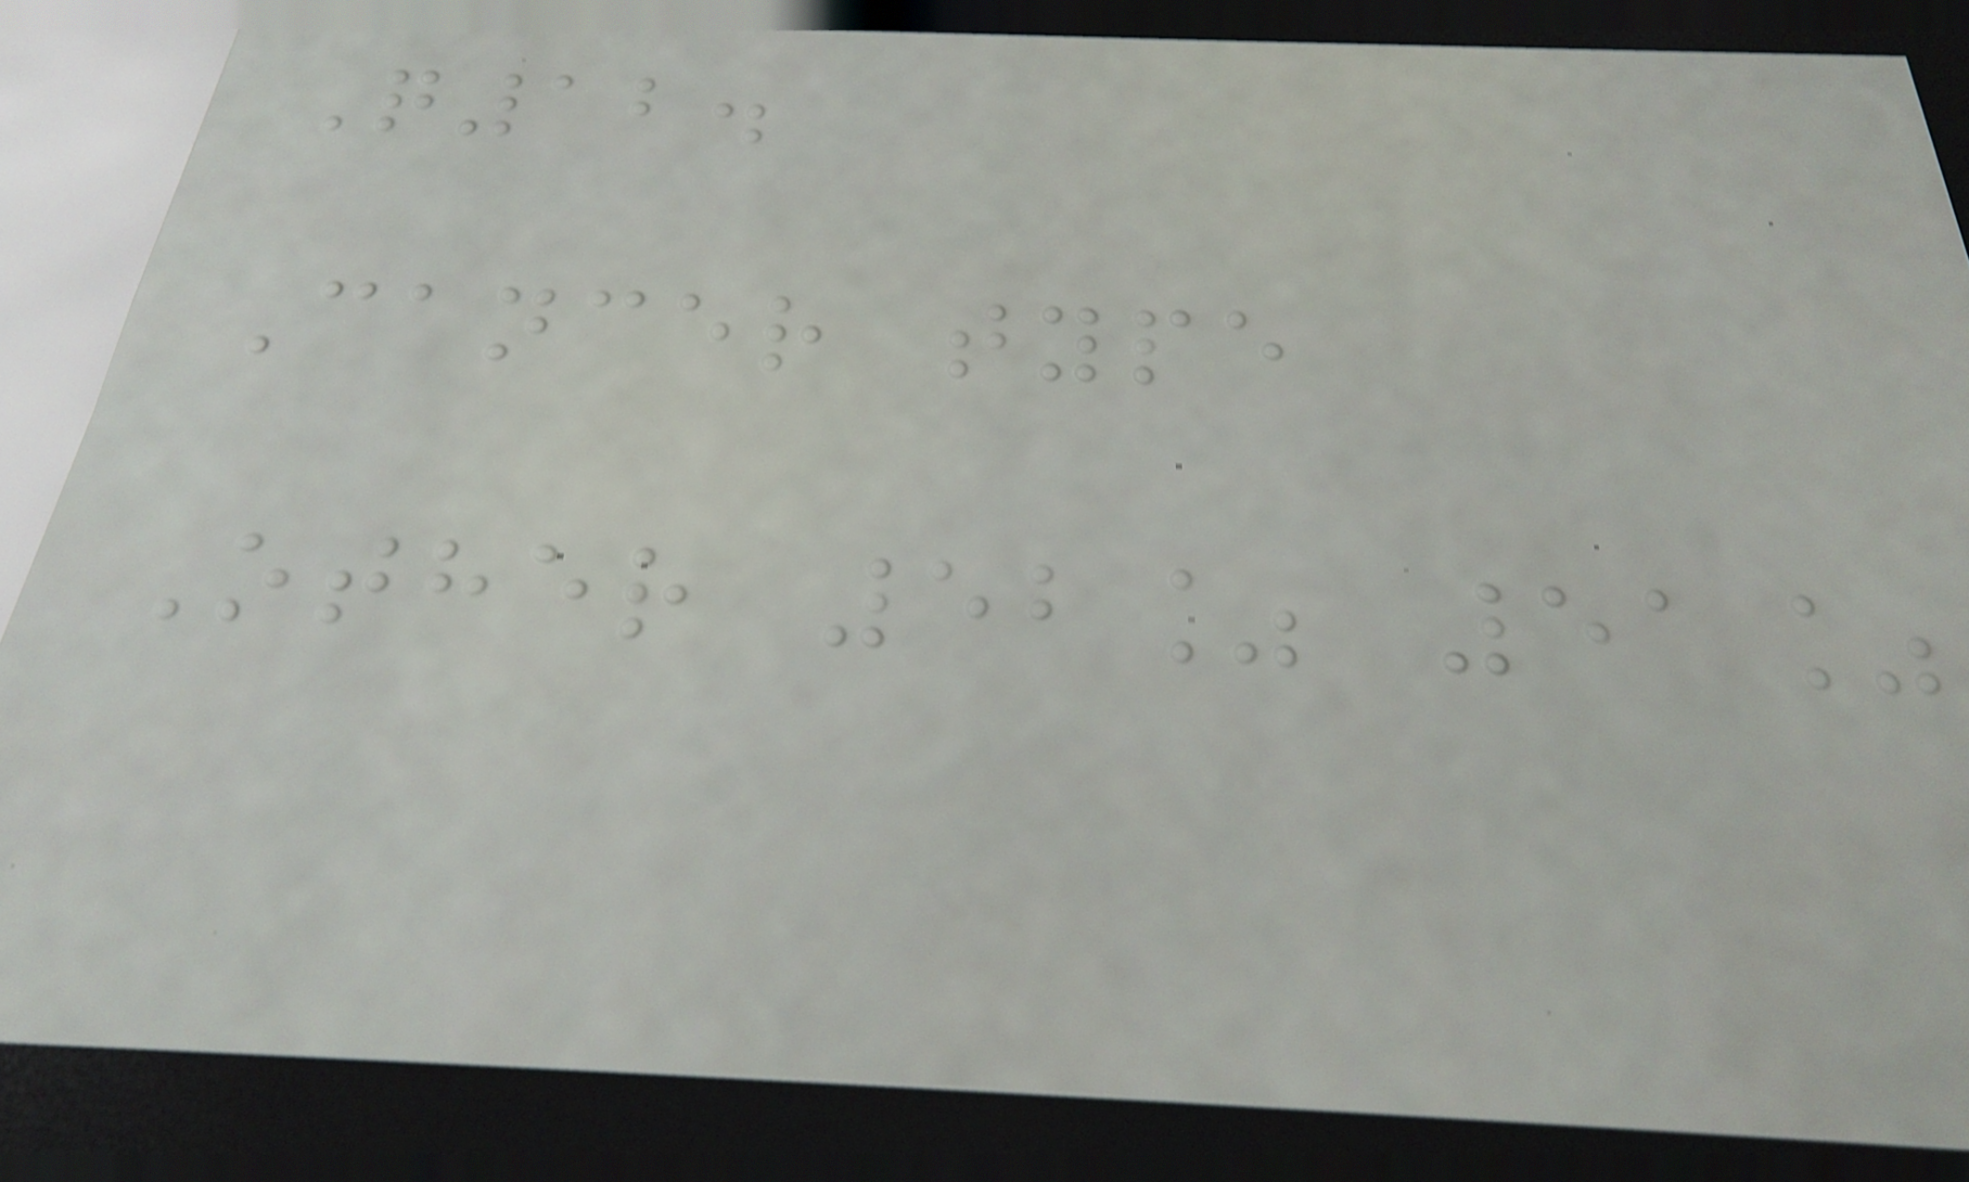Q12.
Cancer type
Other 52% 51%
